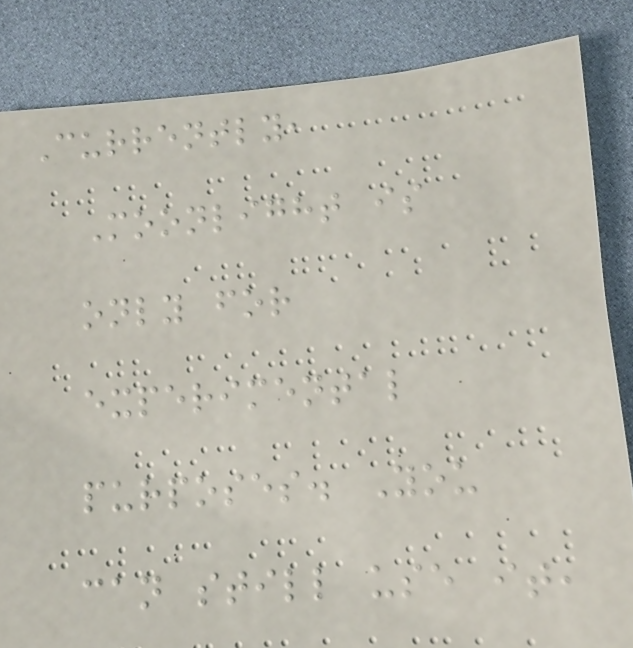Currently,
Moonlight is
only for
experimental
purposes. You
can still use it,
